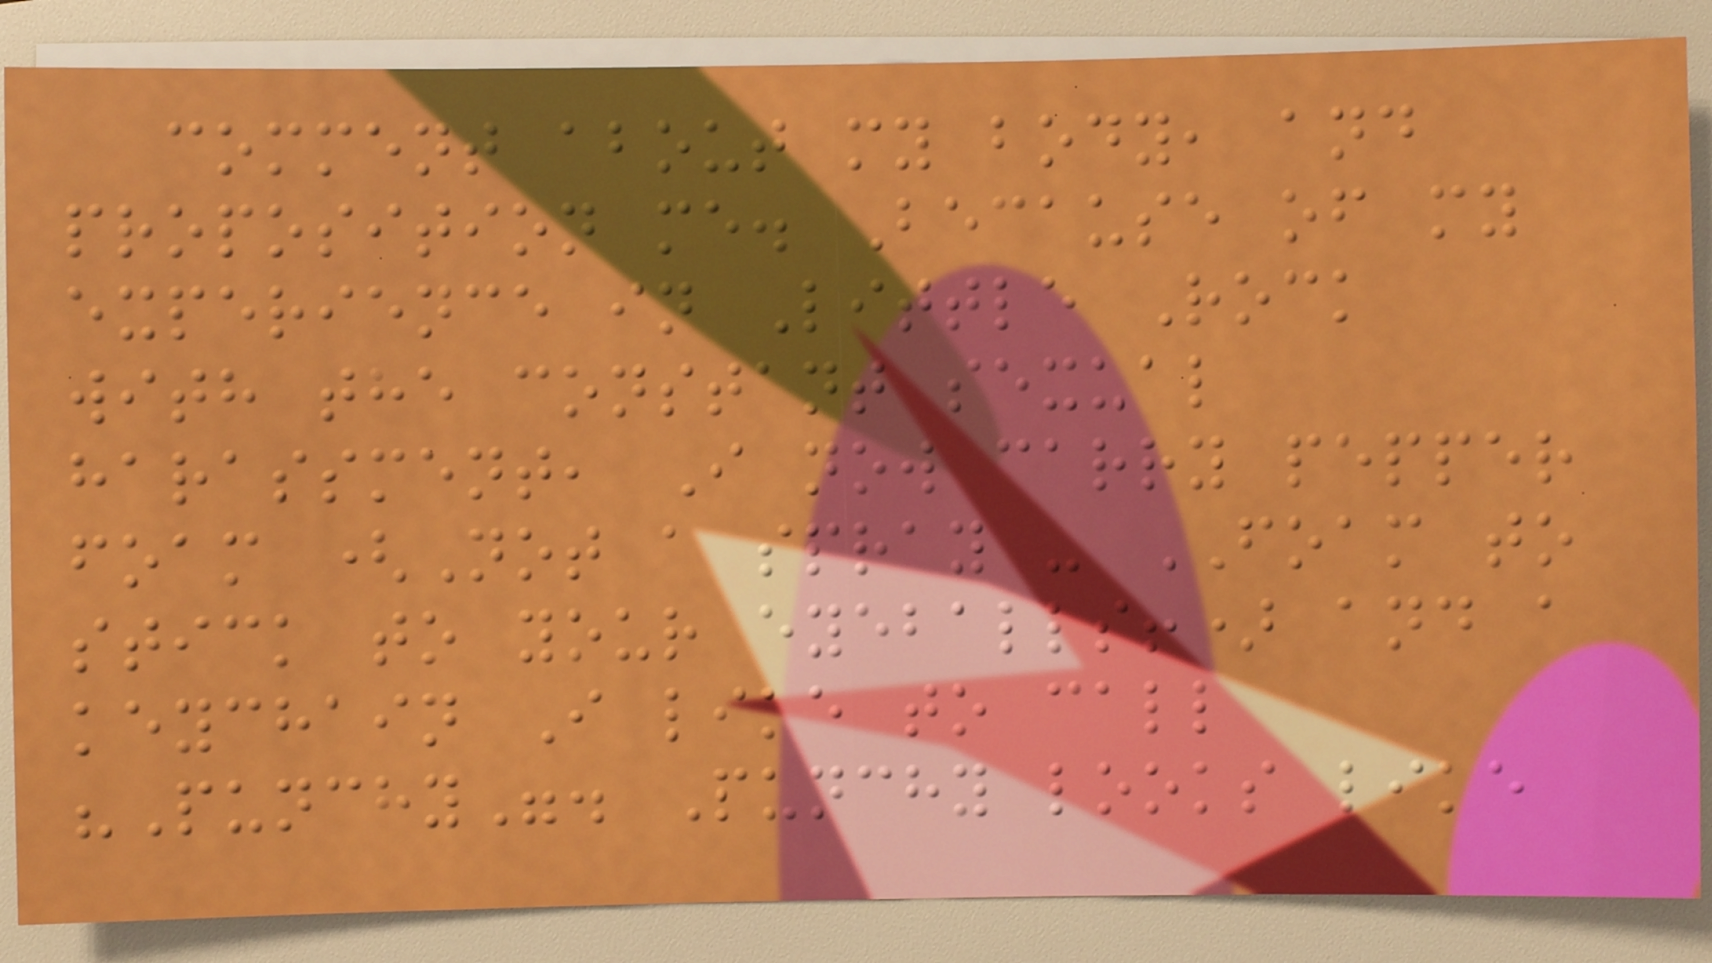comment about my body, and
proposition me. Because of my
experience in Little Rock
with the constant sexual
harassment, I now carry pepper
foam (Not a spray - FOAM to
stick to your eyeballs!) and a
keychain I like to call
"Punchy". Punchy looks like
